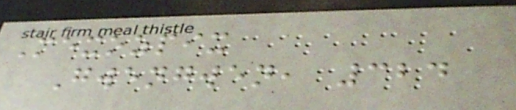Mexozpix
Gwengwen, 324
